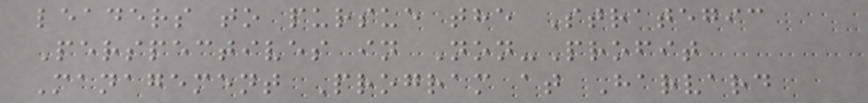leaders to pursue the Strategic
Perspectives in Non-Profit
Management Program at Harvard
